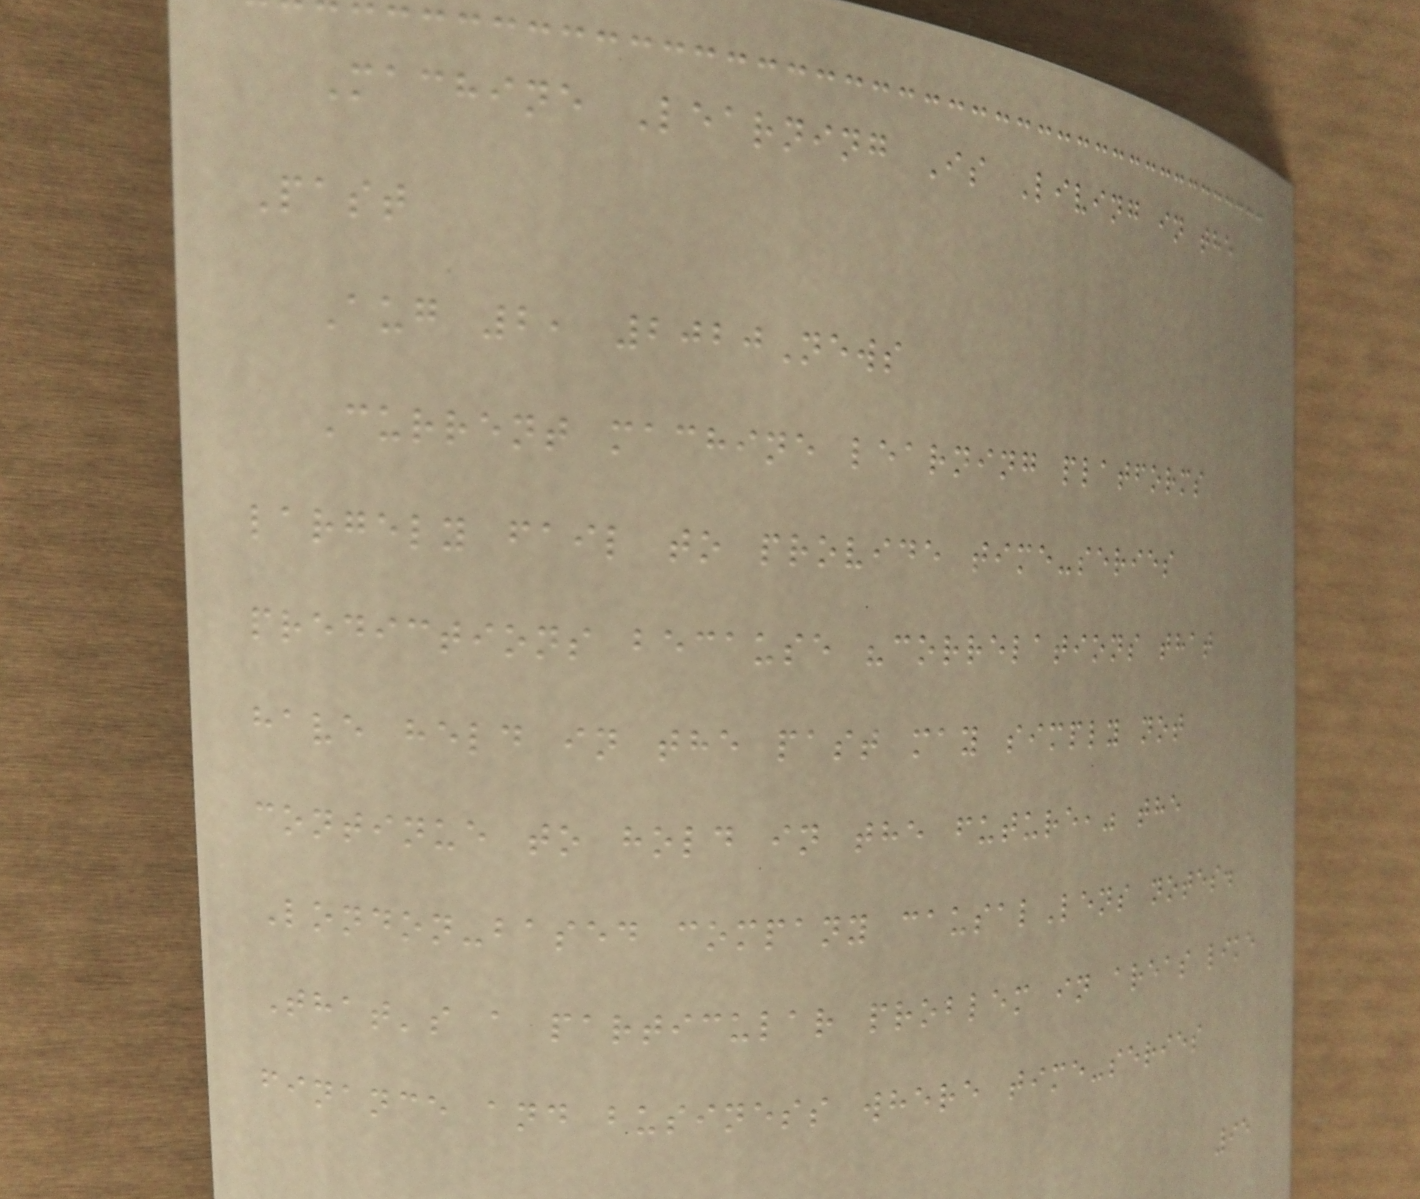Machine Learning Is Living in the
Past
Aug 2, 2020News
Current machine learning platforms
largely fail to provide time-series
predictions because "correlations that
have held in the past may simply not
continue to hold in the future," the
London-based company causalLens notes.
That's a particular problem in areas like
finance and business where time-series
95
